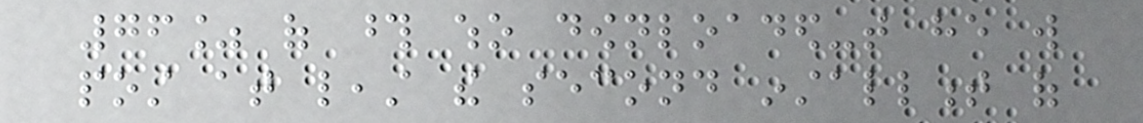76% of those who downloaded-that he will
post at least the second installment of
